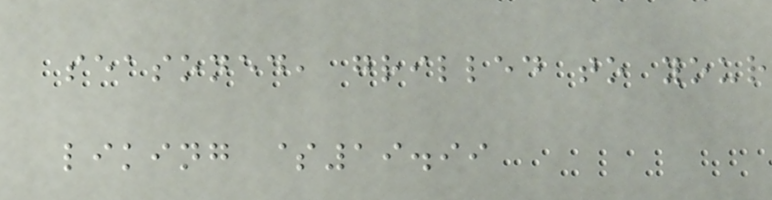seasoned, grilled to your
liking $19.99
